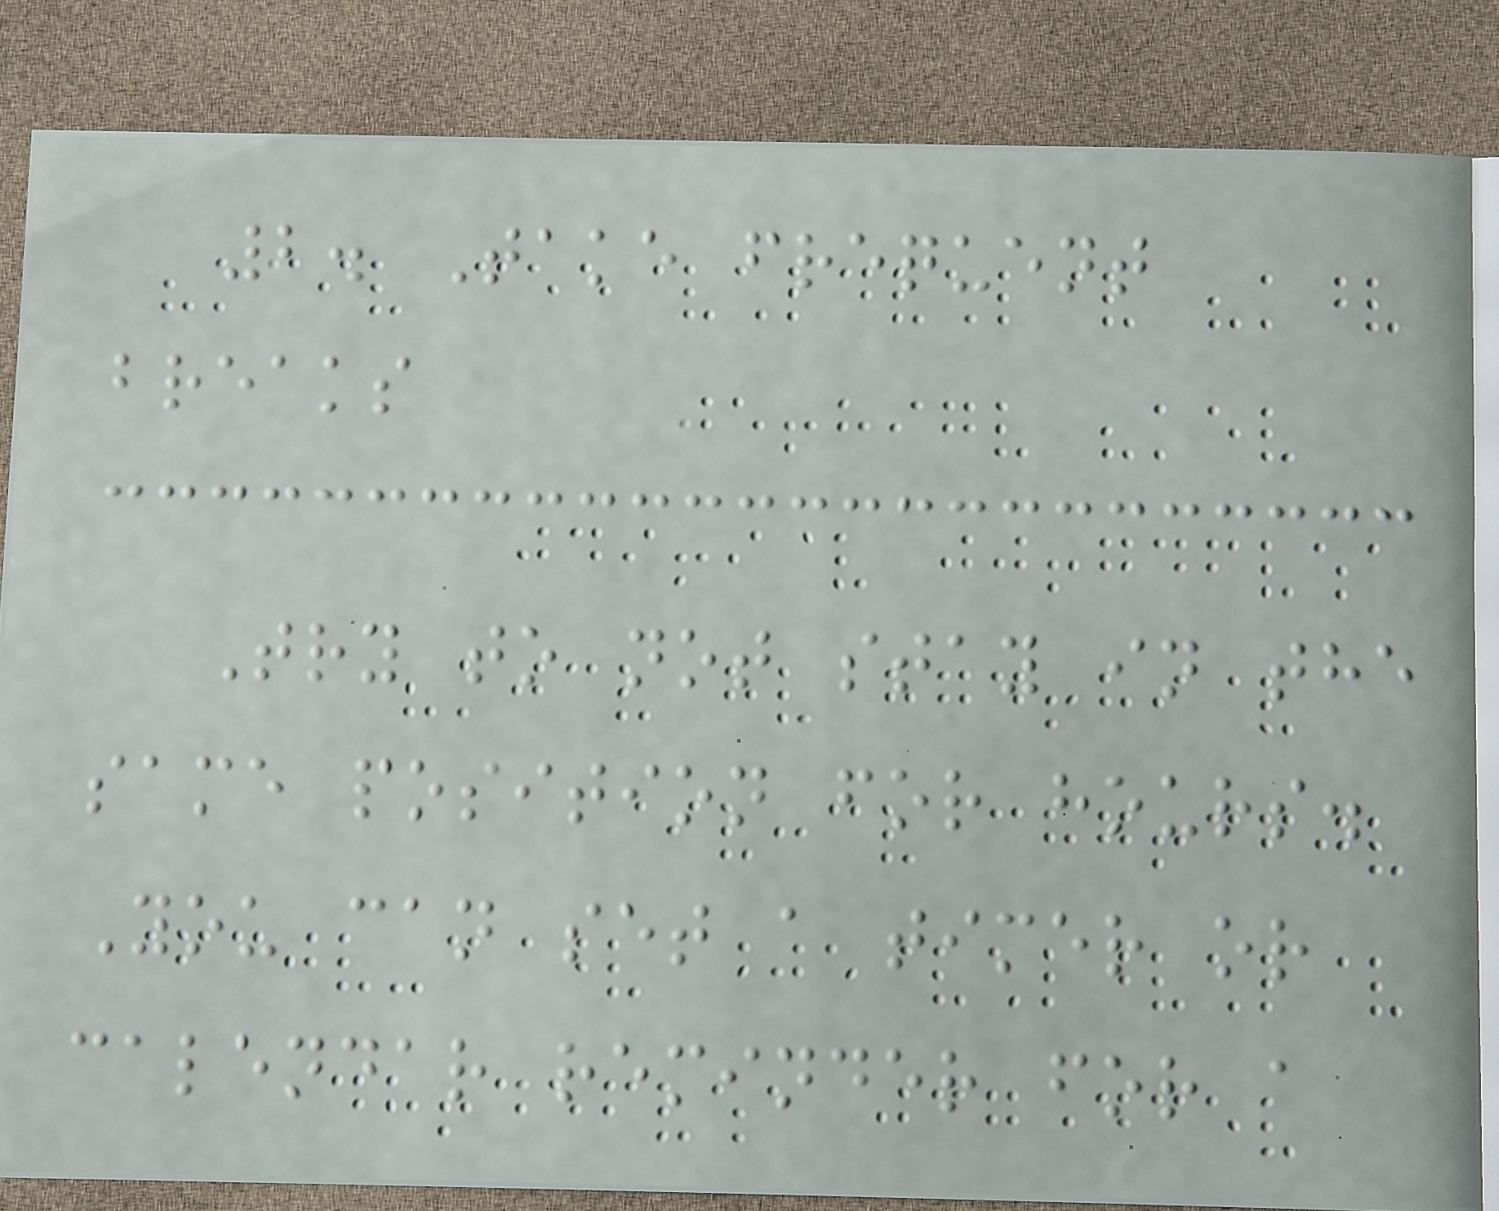2. Take frequent
breaks
Try to not stay in the
same position for hours.
You can set a timer or
calendar reminder for a
